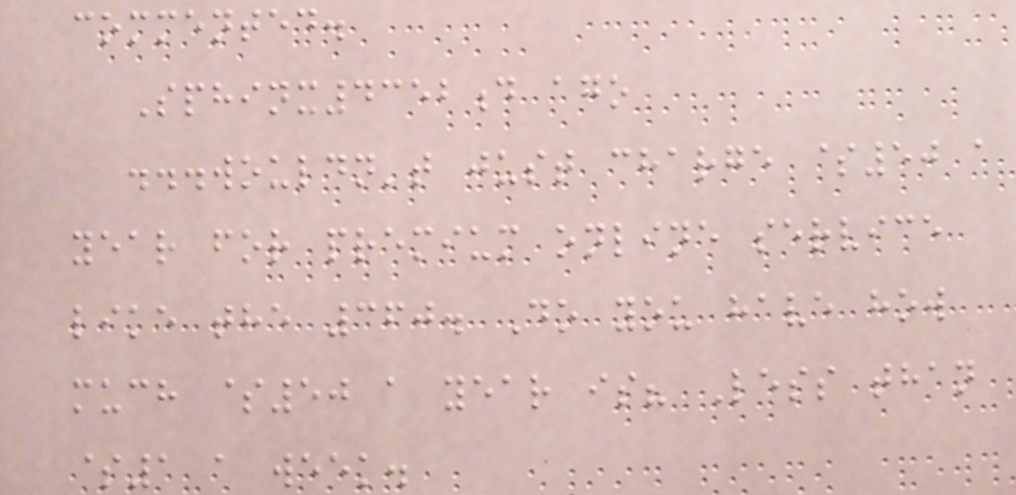commented.
Sphinx4352d ago
...wouldn't just charge $50 a
year for premium online service
like the 360. Do you have how
much $50 a year is? Less than
$1 a week.
